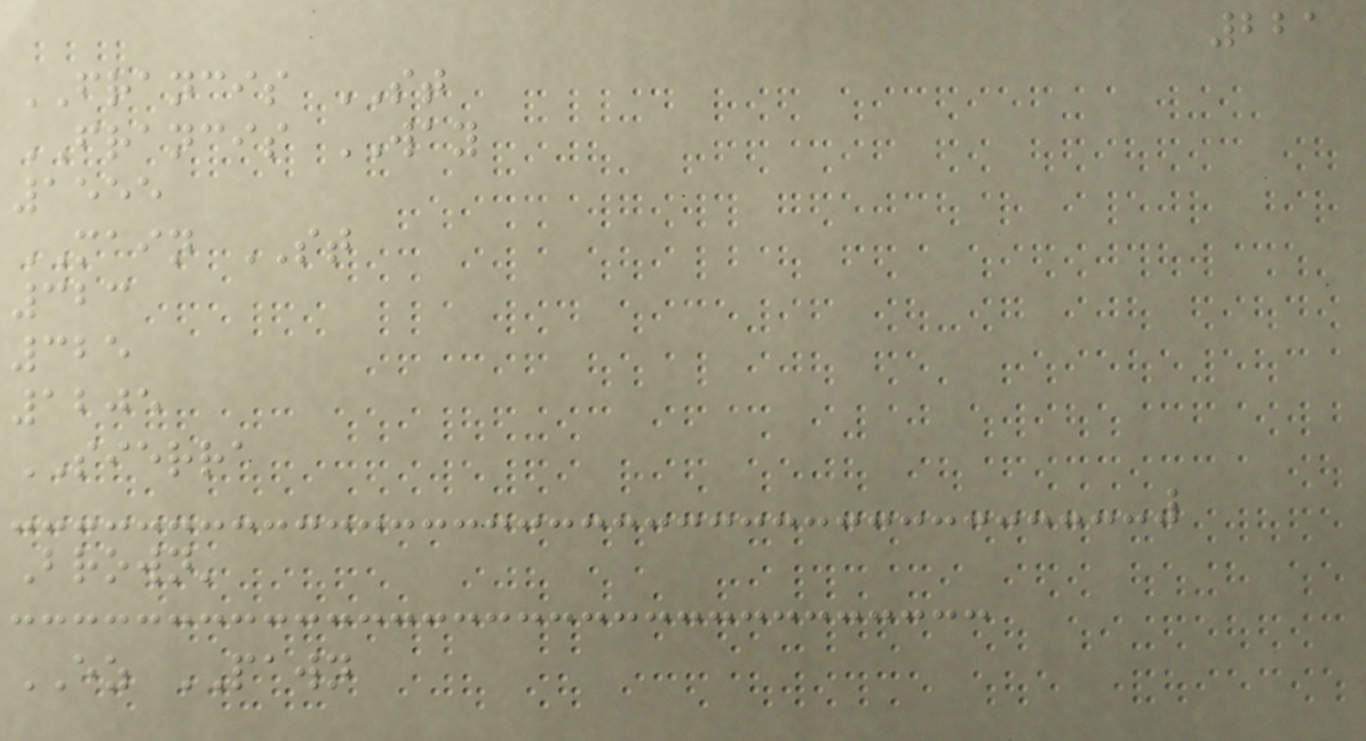221
FRANCIS ST
FRANCIS WAY
1555
MAIN ST
323
325
1205
SIERRA
Brown'
EZ PAWN
